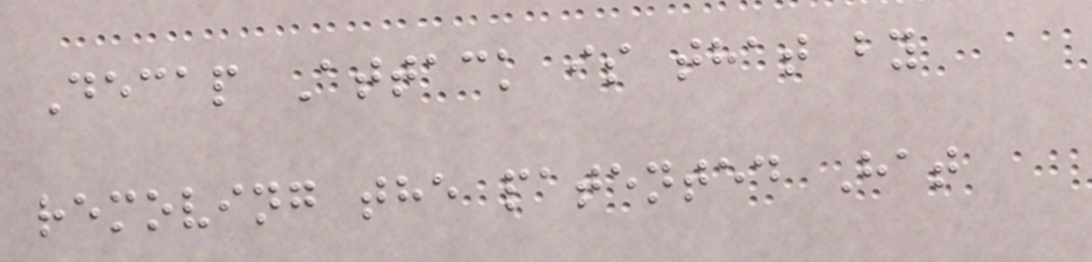Decap Attack is that by
removing the patented Hat
